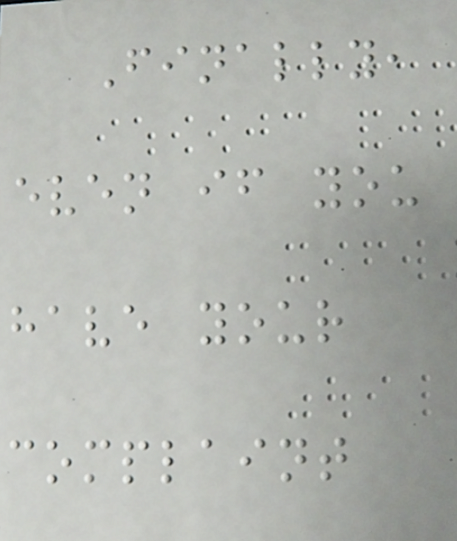Finally,
even if you
have your
complaint
